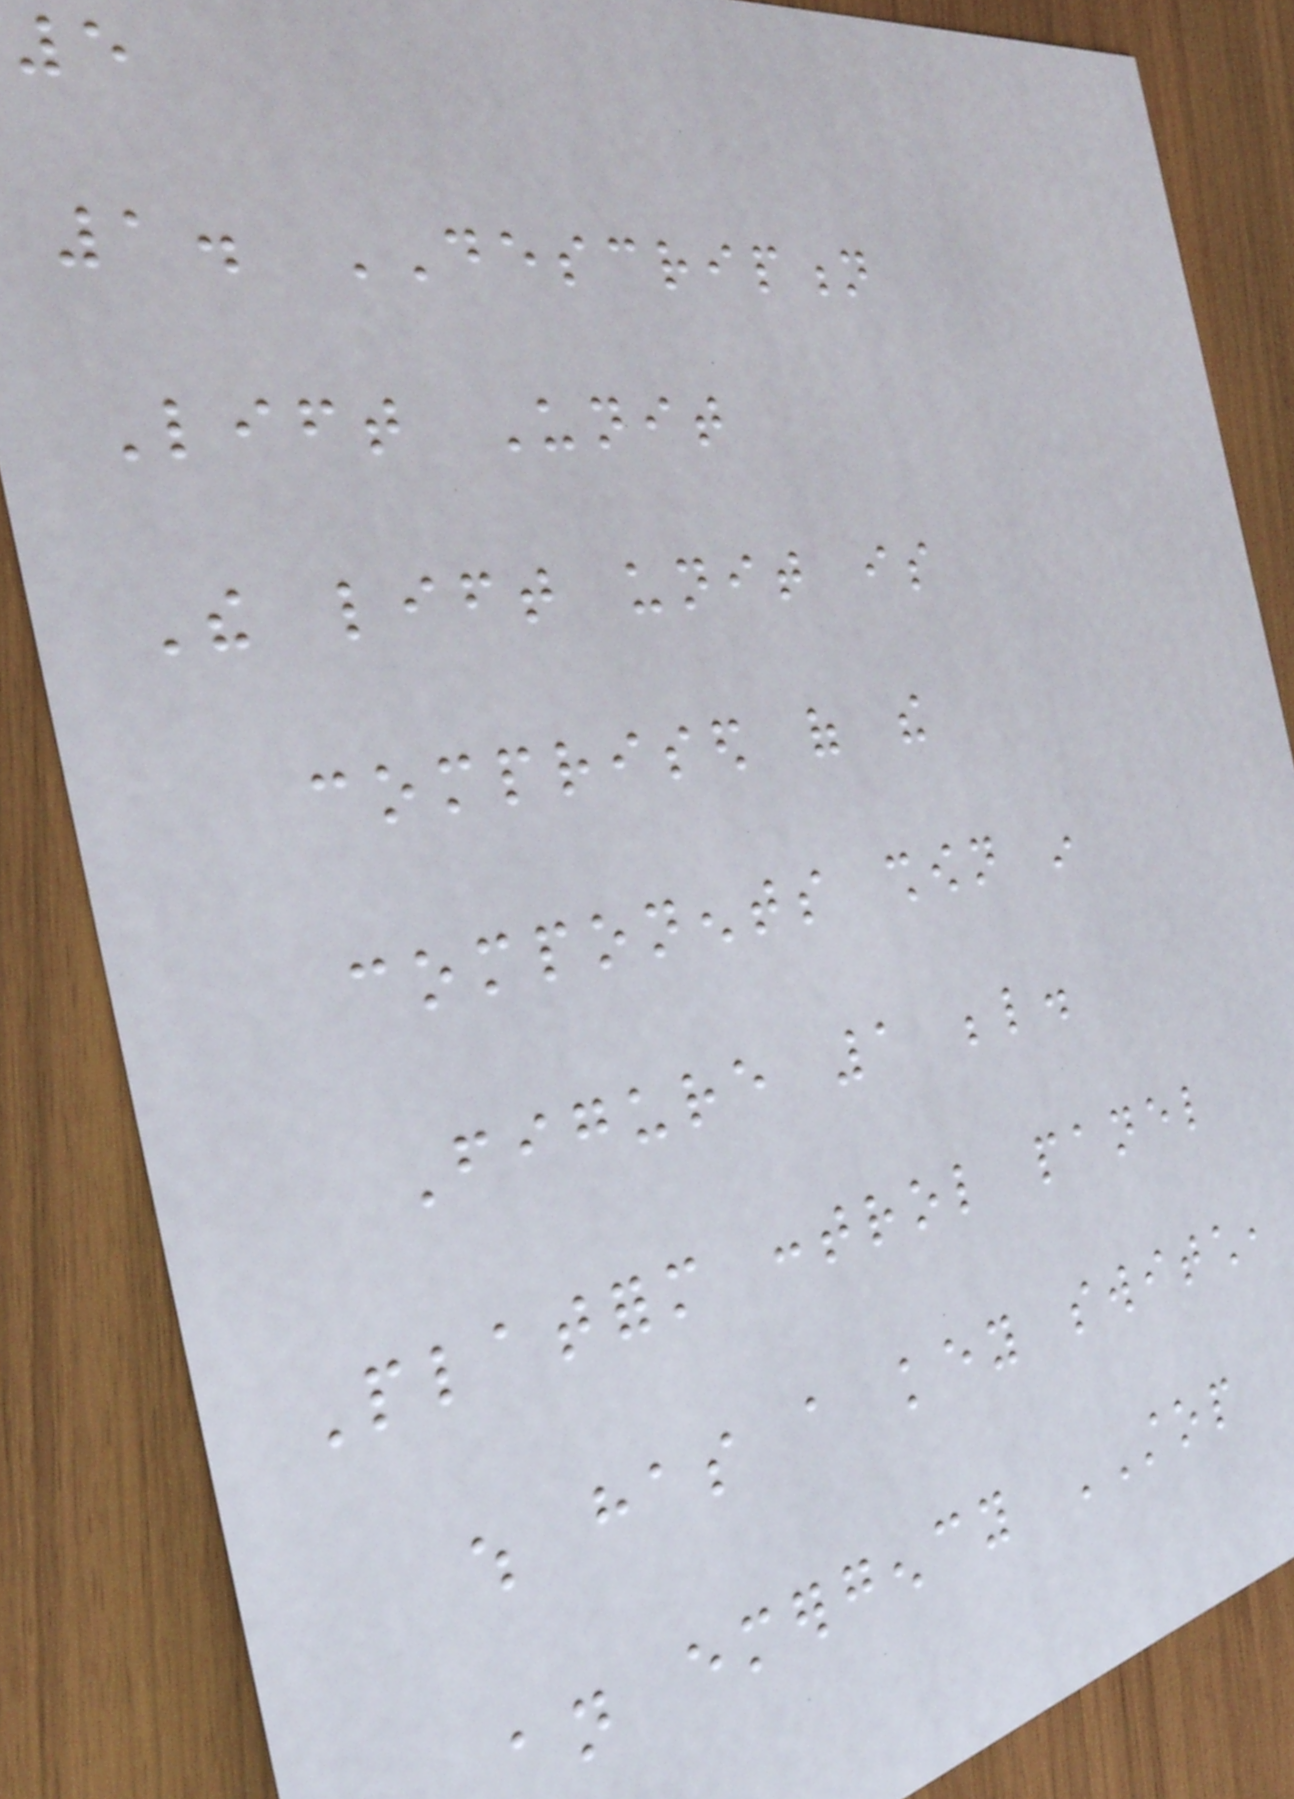5
1. DESCRIPTION
Lift Unit
The lift unit is
comprised of the
components shown in
Figure 1 below.
Platform control panel
which has a key switch,
an emergency STOP
